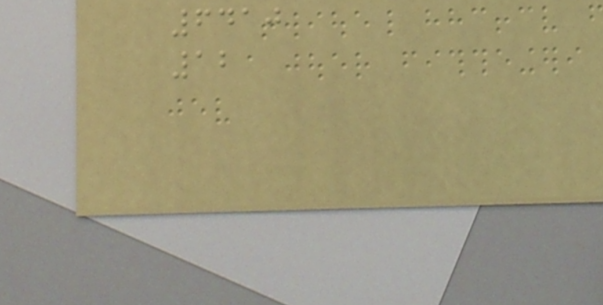6410
12
